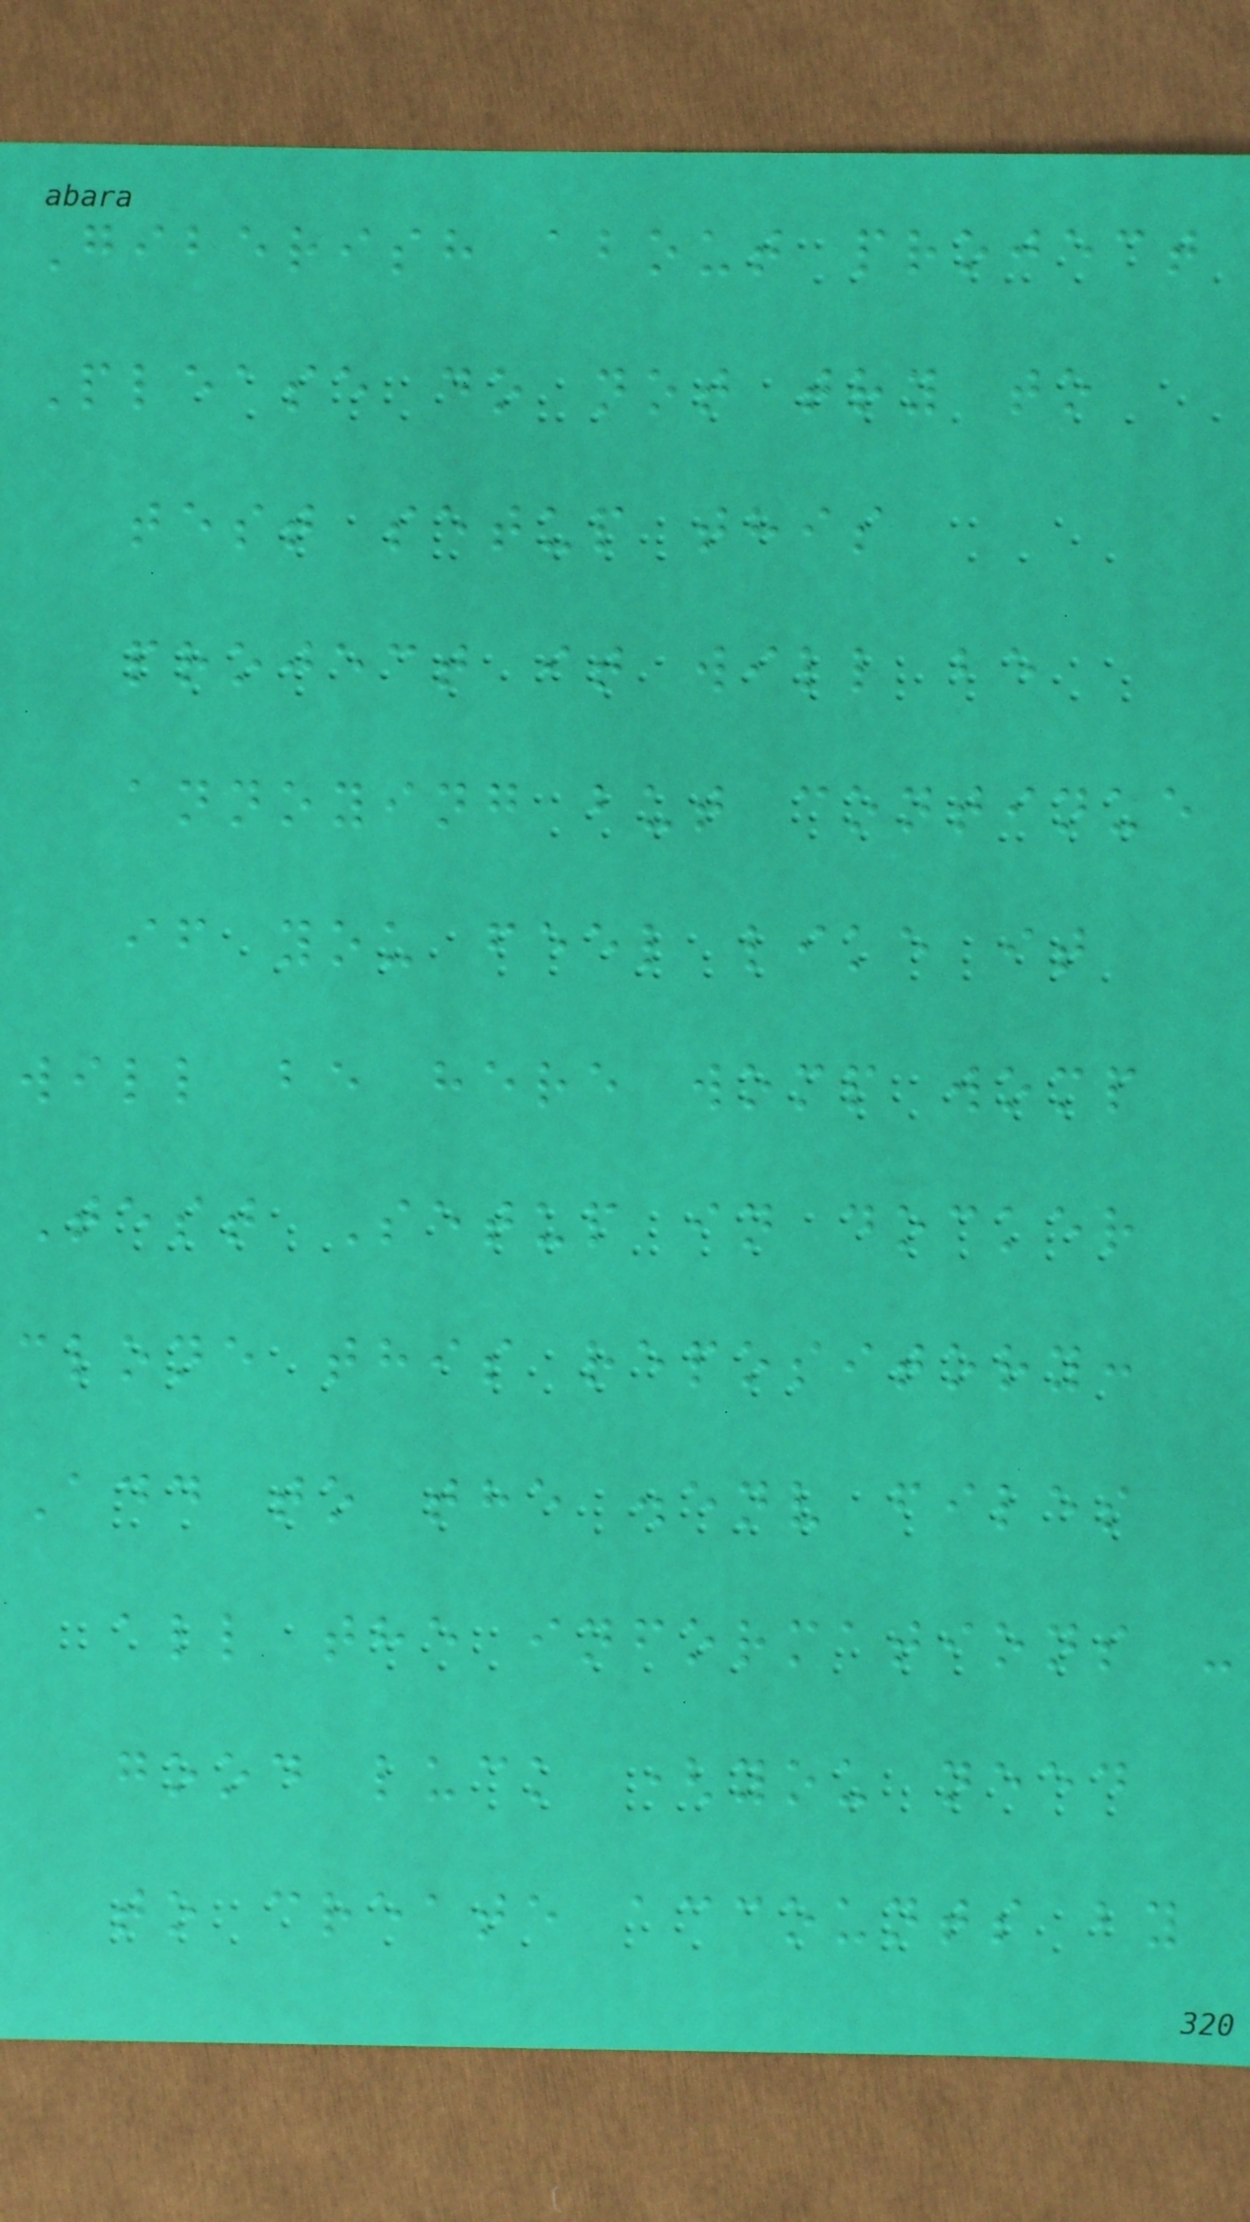Giberish about project
Please do not try to
test setup this
project it will be
annoying but continue
if you feel like it
will be here womp womp
Test Setup in docker
clone this repository:
Add to the .env files
all the informations -
good luck (you need
to create accounts by
